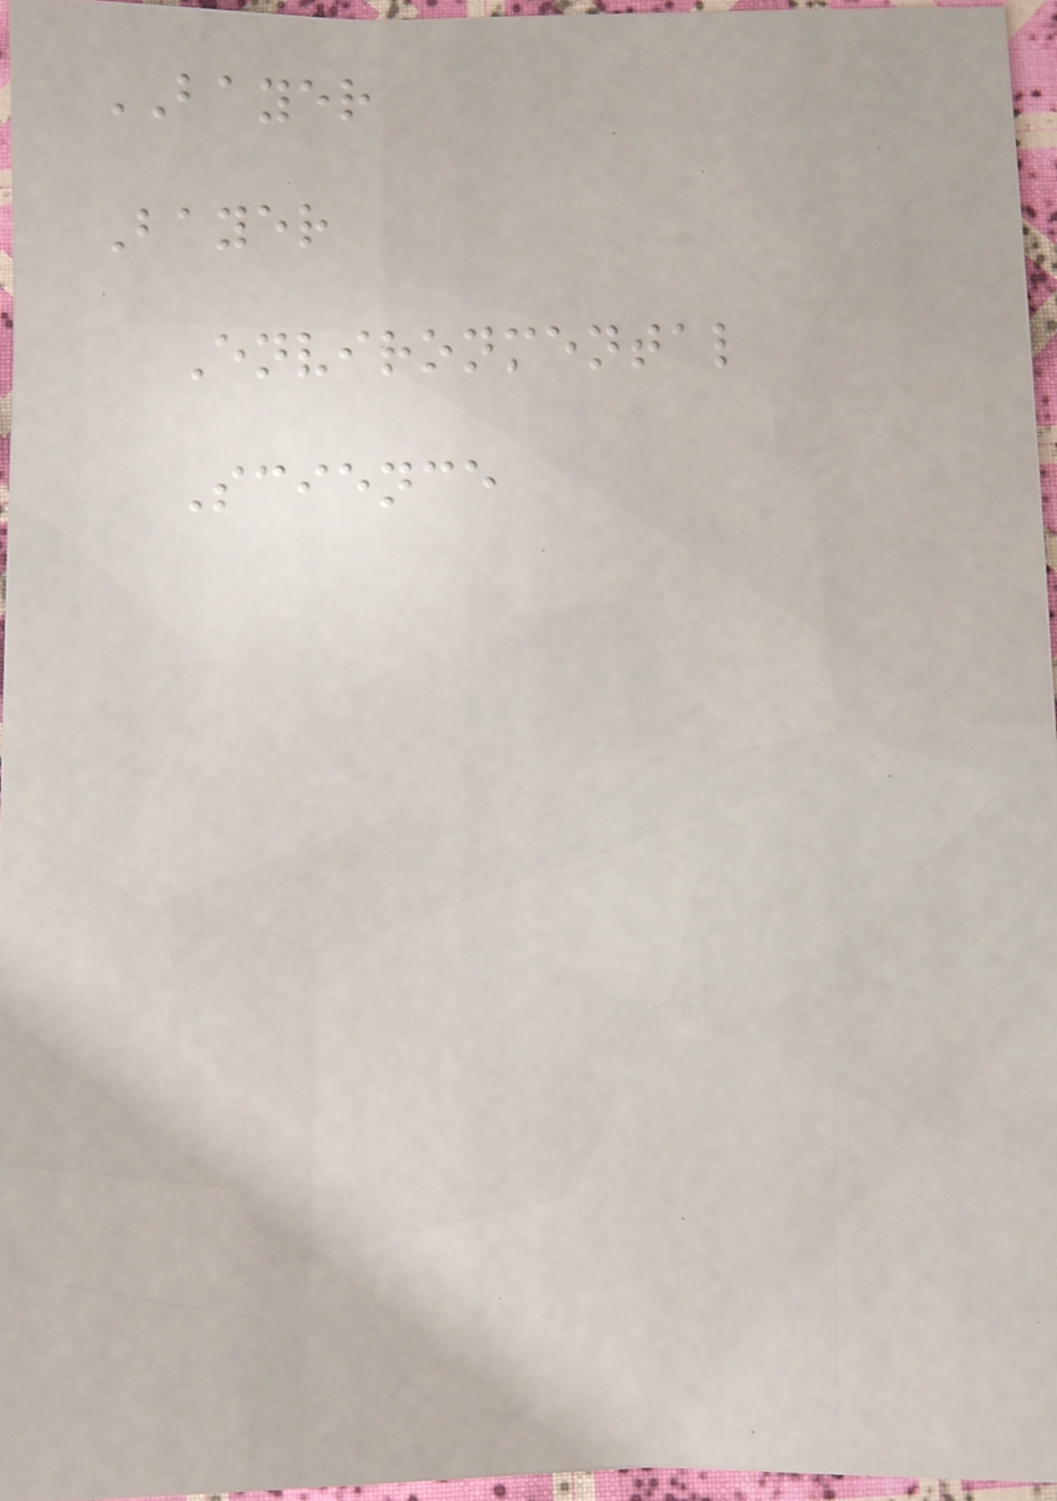BAYER
Bayer
Environmental
Science
